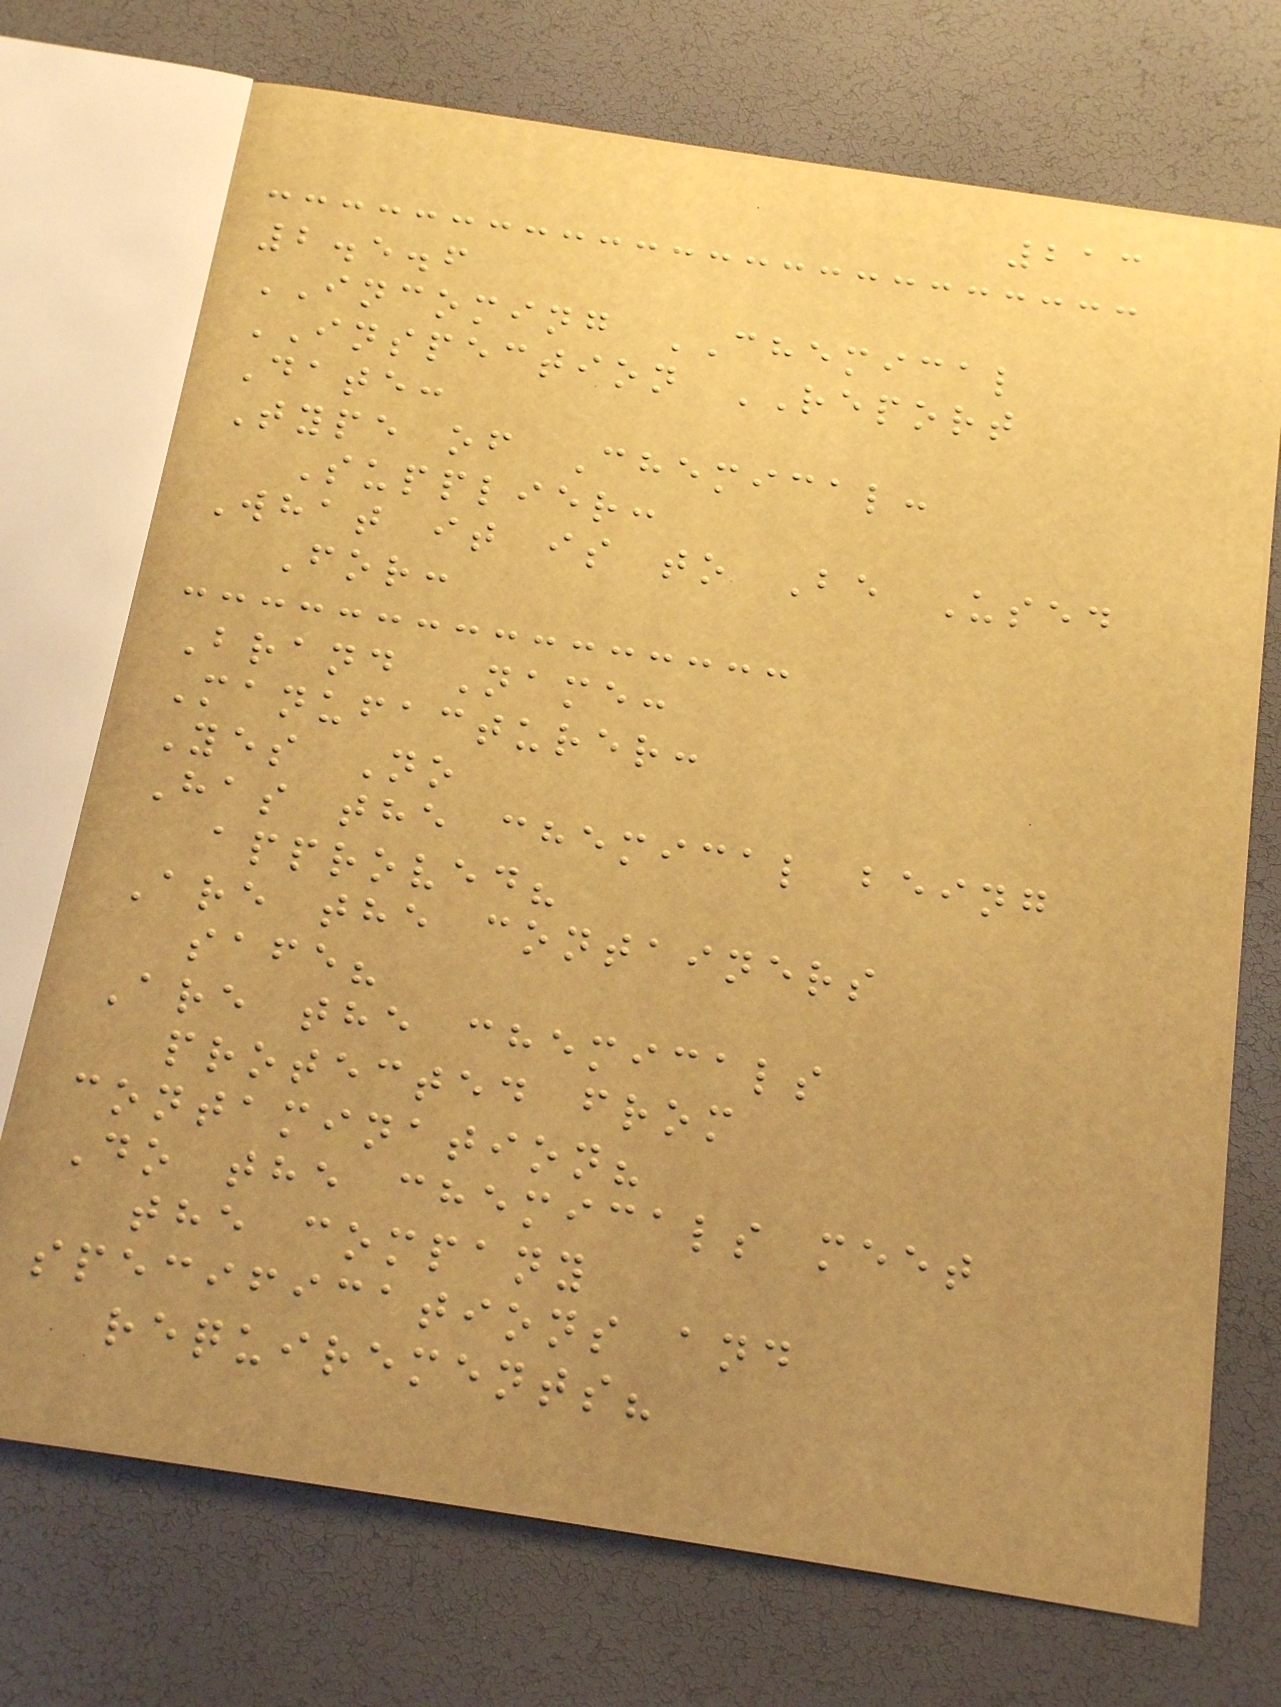213
2.5.6
INCOMING CHEMICAL
INSPECTION REPORT
Date:
Type of Chemical:
Supplier:
What it is to Be Used
For:
Brand Name:
Manufacturer:
Yes No
Has the chemical being
approved?
Are the containers
safe?
Are the chemicals
protected from
contamination?
Do the chemicals meet
the company
specifications and
requirements?
